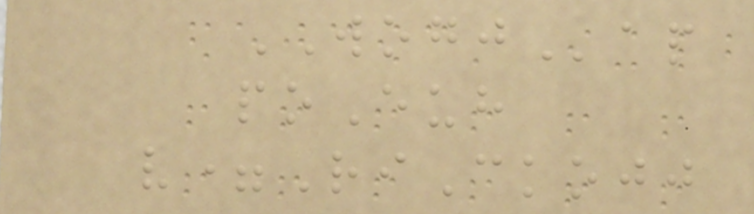WOGJap
poEuh
v=RiCkojj
